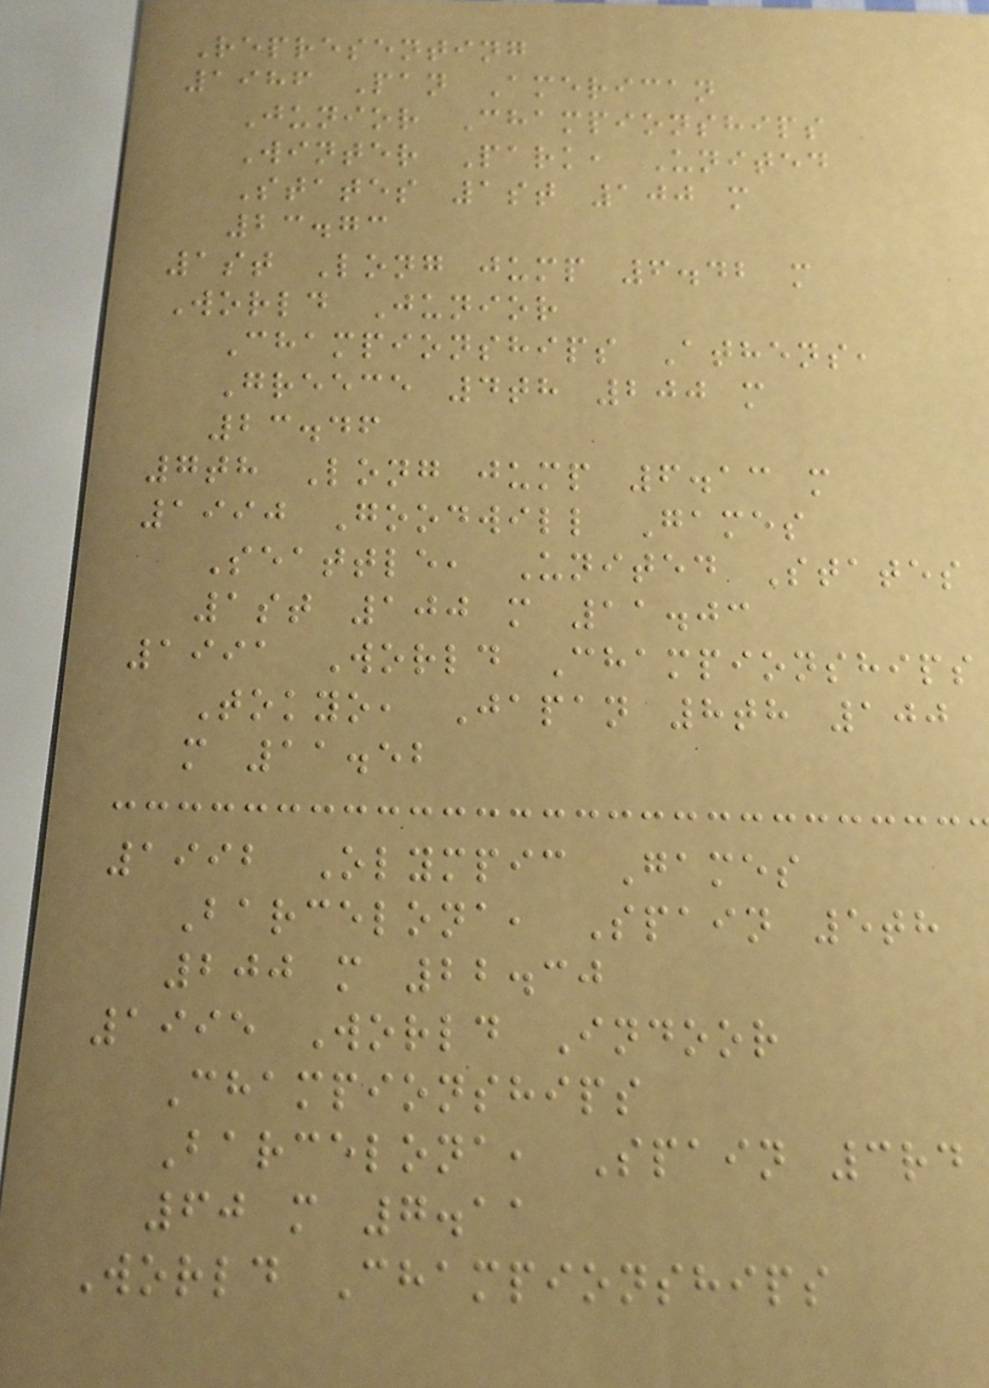Representing
1986 Pan American
Junior Championships
Winter Park, United
States 1st 100 m
23.73
1st Long jump 6.42 m
World Junior
Championships Athens,
Greece 4th 200 m
23.46
7th Long jump 6.13 m
1990 Goodwill Games
Seattle, United States
1st 100 m 11.03
1991 World Championships
Tokyo, Japan 8th 100
m 11.52
1992 Olympic Games
Barcelona, Spain 5th
200 m 22.30
1995 World Indoor
Championships
Barcelona, Spain 3rd
60 m 7.11
World Championships
